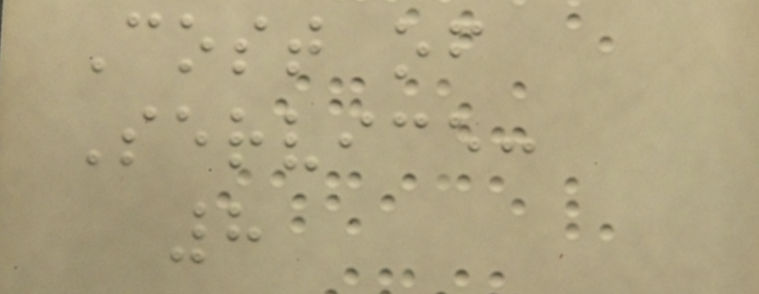Cost of
Service:
8
